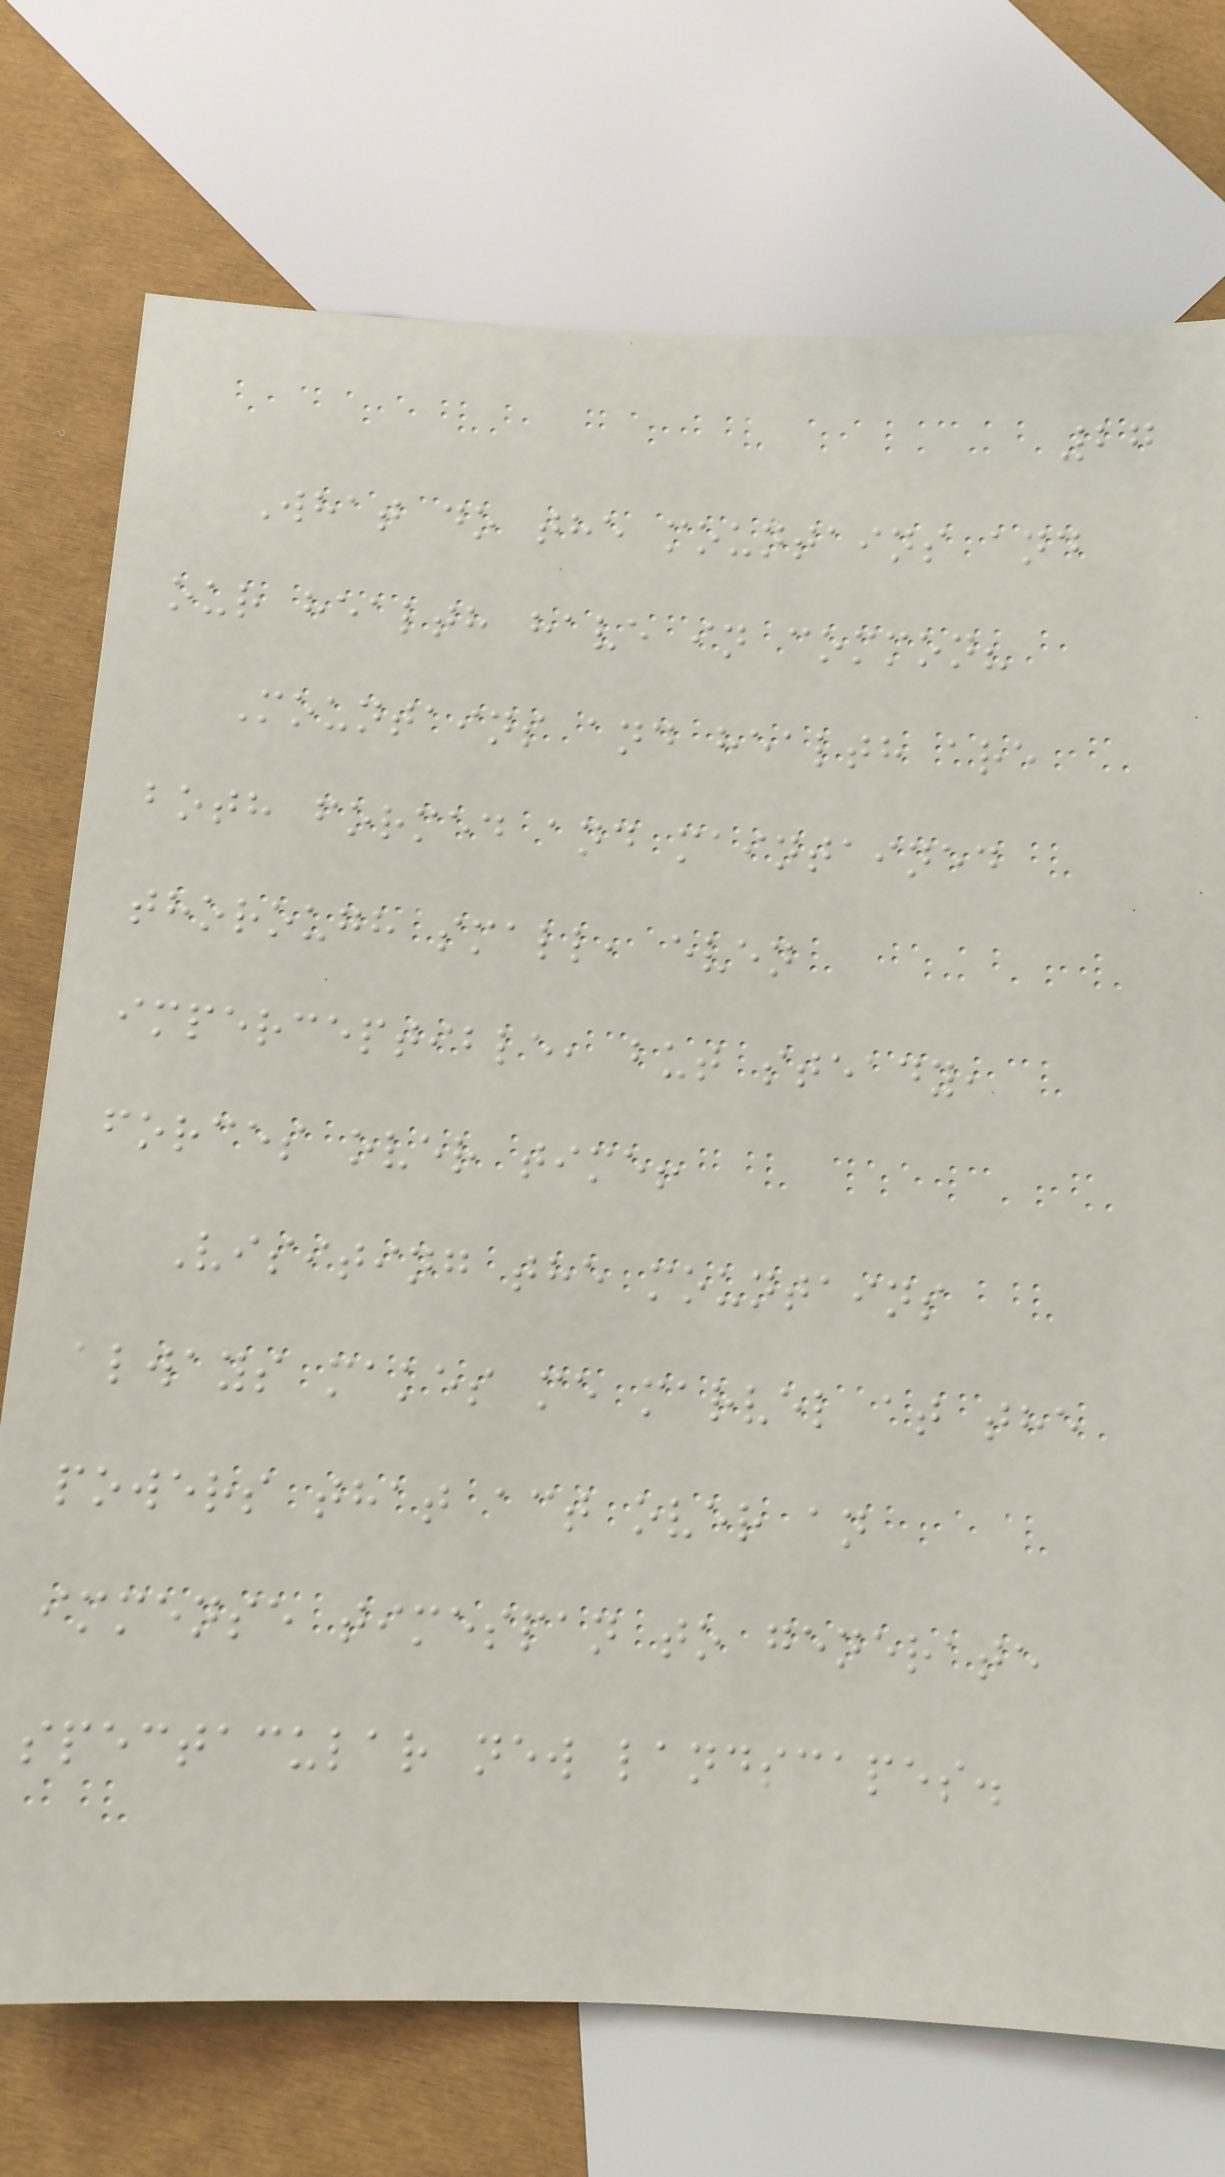27
What do the mountains and
our health have in common?
Mountains and health are
both formed and maintained
thorough small, even
imperceptible, but steady,
forces over time!
Visiting the mountains
always makes me marvel at the
powers that act over an
immense timespan to generate
spectacular new landscapes.
